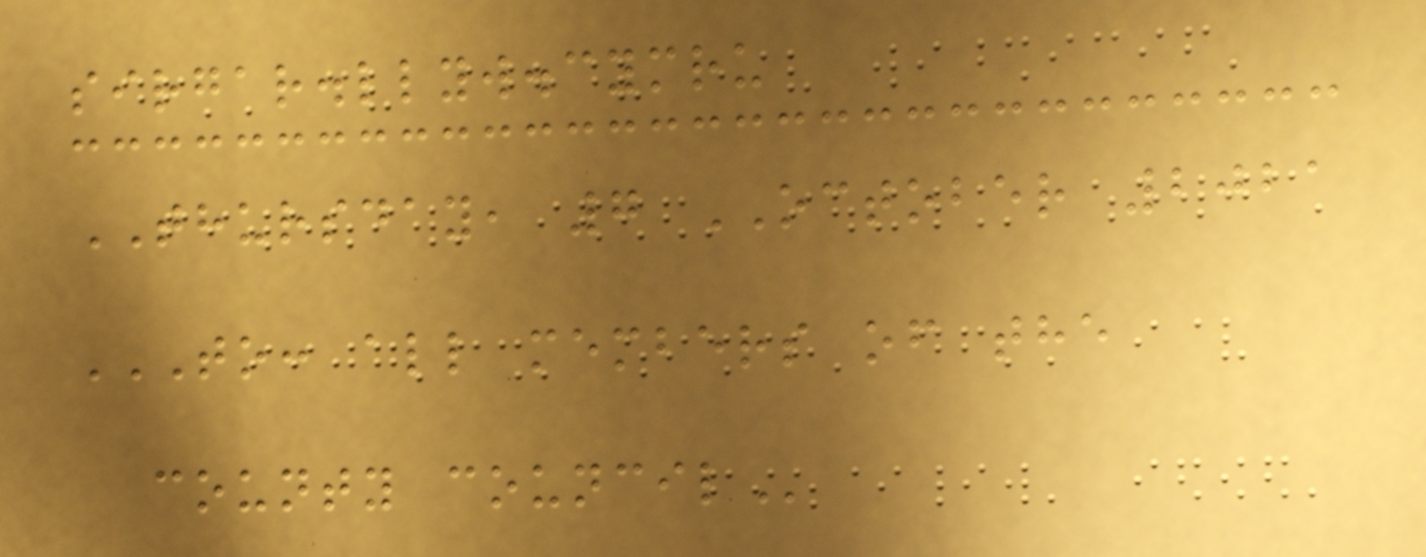sirgar.llyw.cymru
THURSDAY, 7 OCTOBER 2021
TO: ALL MEMBERS OF THE
COUNTY COUNCIL
